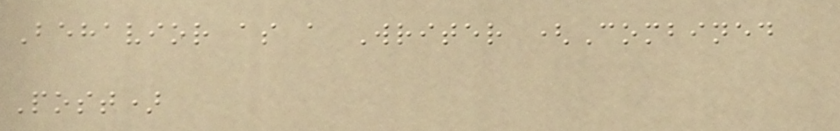Behavior as a Writer (Combined
Post)
